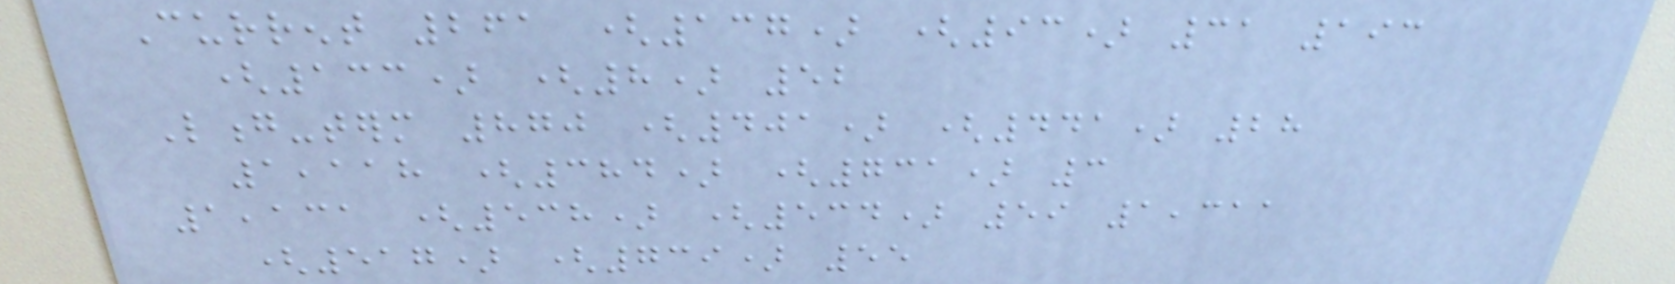Current 261 (137) (93) 31 193
(133) (8) 52
Long-term 870 (401) (441) 28
1,118 (384) (731) 3
1,131 (538) (534) 59 1,311
(517) (739) 55
